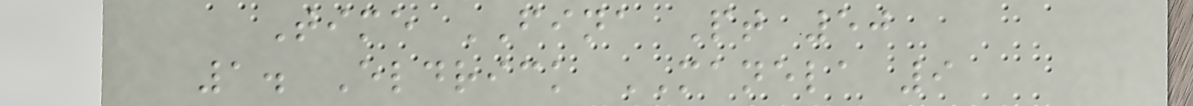Time FINA Pt 50
1. Eldrick MANELA 9
